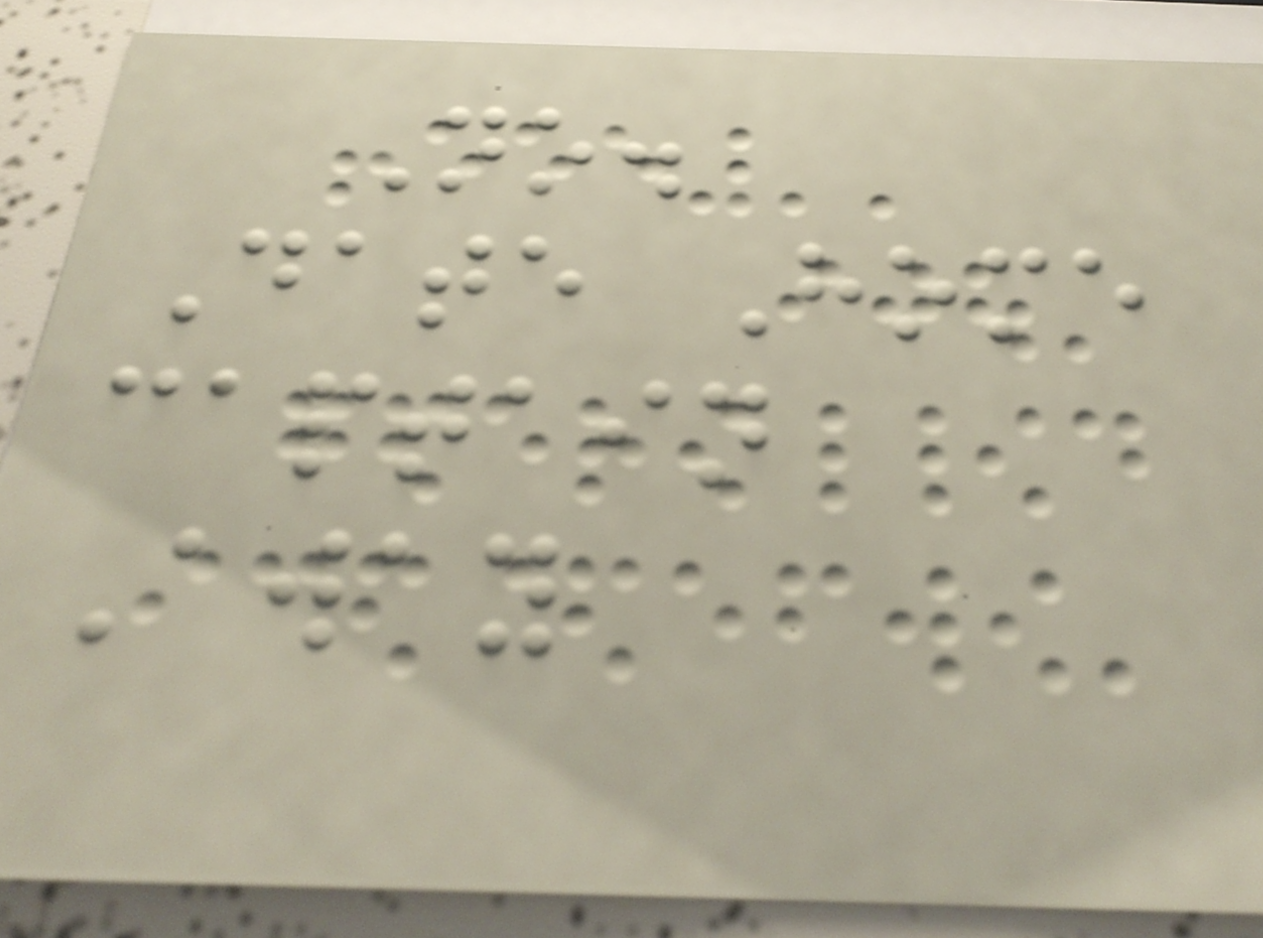No.
Date Home
captain
Away
